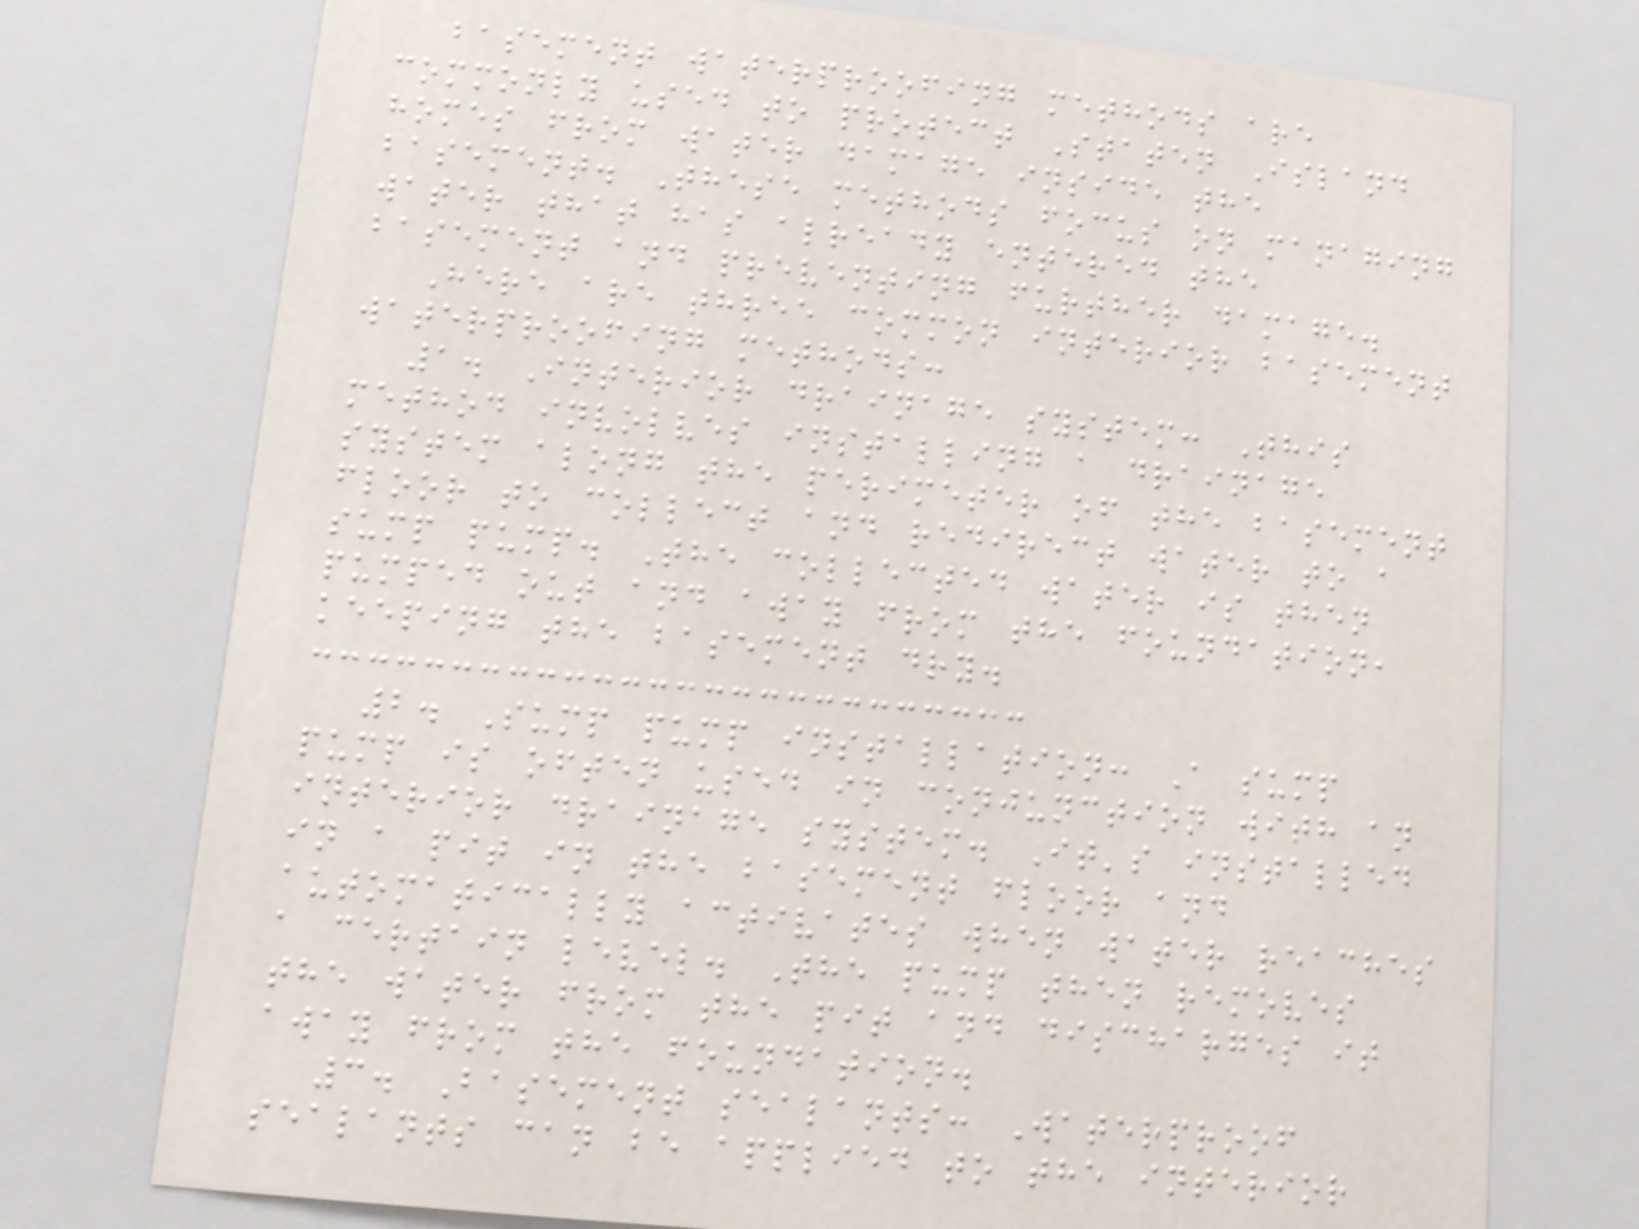basement waterproofing methods are
commonly used to protect Staten Island
homes from water damage inside the
basement. These methods focus on managing
water that has already entered the
basement and preventing further damage.
Here are three common interior basement
waterproofing methods:
1. Interior drainage system: This
method involves installing a drainage
system along the perimeter of the basement
floor to collect and redirect water to a
sump pump. The collected water is then
pumped out and away from the foundation,
keeping the basement dry.
2. Sump pump installation: A sump
pump is often used in conjunction with an
interior drainage system. It's installed
in a pit in the basement floor and
automatically activates when water reaches
a certain level. The pump then removes
the water from the pit and discharges it
away from the foundation.
3. Basement sealants: Waterproof
sealants can be applied to the interior
